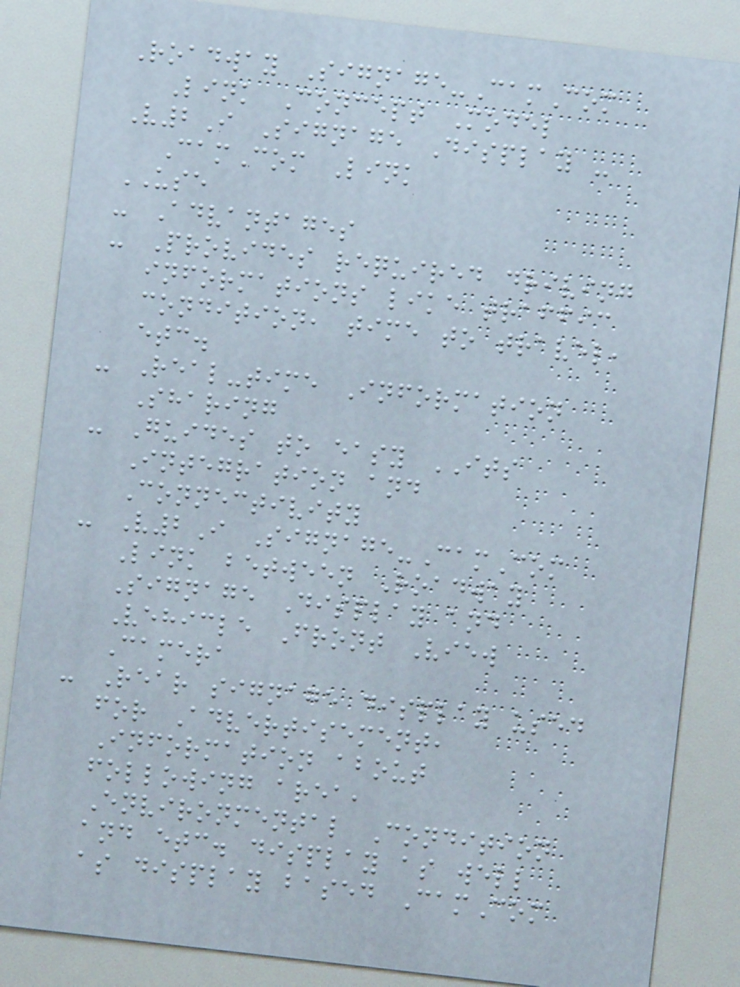Roadway Signage-CamCom
Link Concept Model
V2I Signage Display -
CamCom Link
USE
- Advantages
- Provides required driving
informations like traffic
condition, time to travel,
etc.
- Real-time Information
Sharing
- Guides to easy ITS
Integration and
Connectivity
- V2I Signage-CamCom
Link between Roadway
Signage Display and
Vehicle Front View
Camera
- Rear signage display used
for Advertisement,
Information about
following area,
Environmental Condition
and etc. display as well
as display based CamCom
